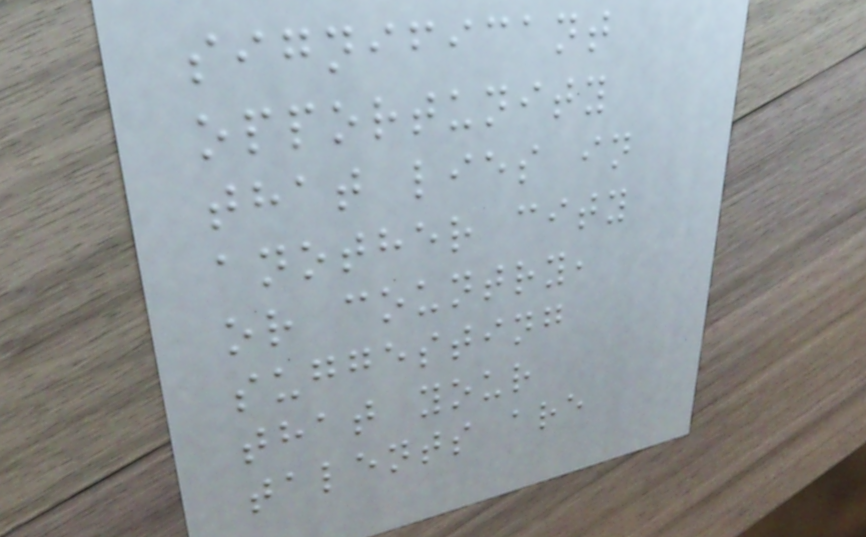significant
opportunity
that lies in
another city
or country,
suggesting
that your
talents are
